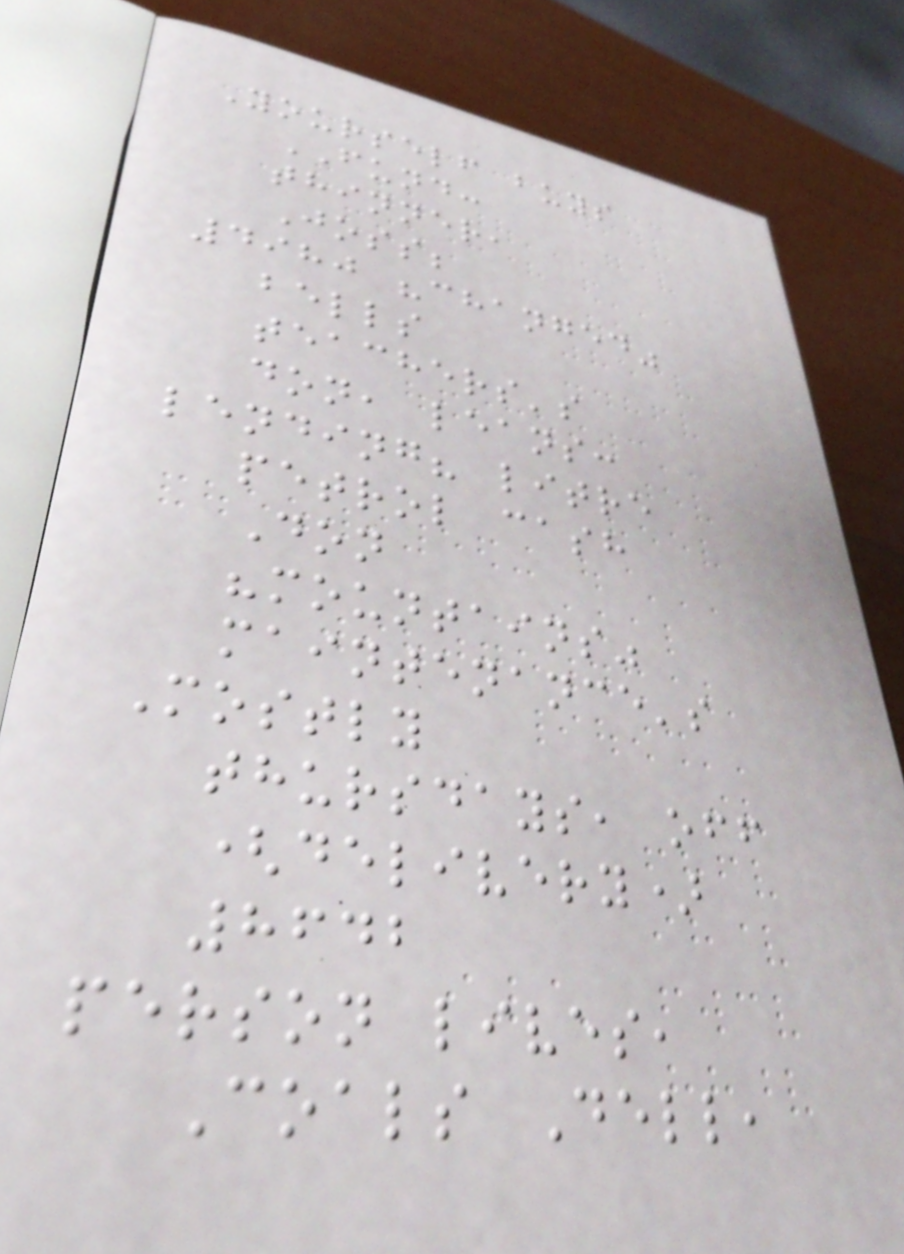Yourself buys
FUND:
thinner,
Joss;
4980 "changed"
bells
teachers's
don, leans:
lending? litre
petrol cash
Don
"mountains"
maintenance's
Mostly
thursdays, off
(delivery)
8642
person lives,
Coals Dell,
